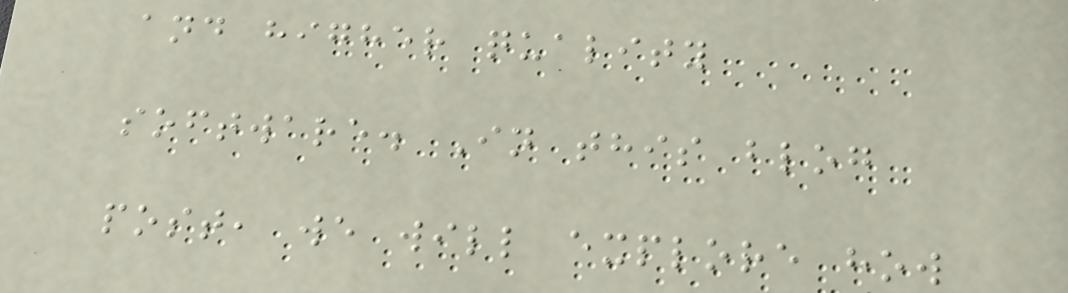and higher quality
software. In this blog
post, we will explore how
